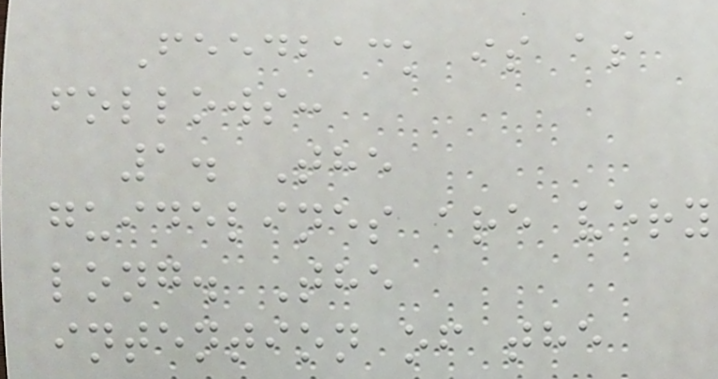Feedback is as
follows:
1. The
guidelines are very
long. The
intention of the
